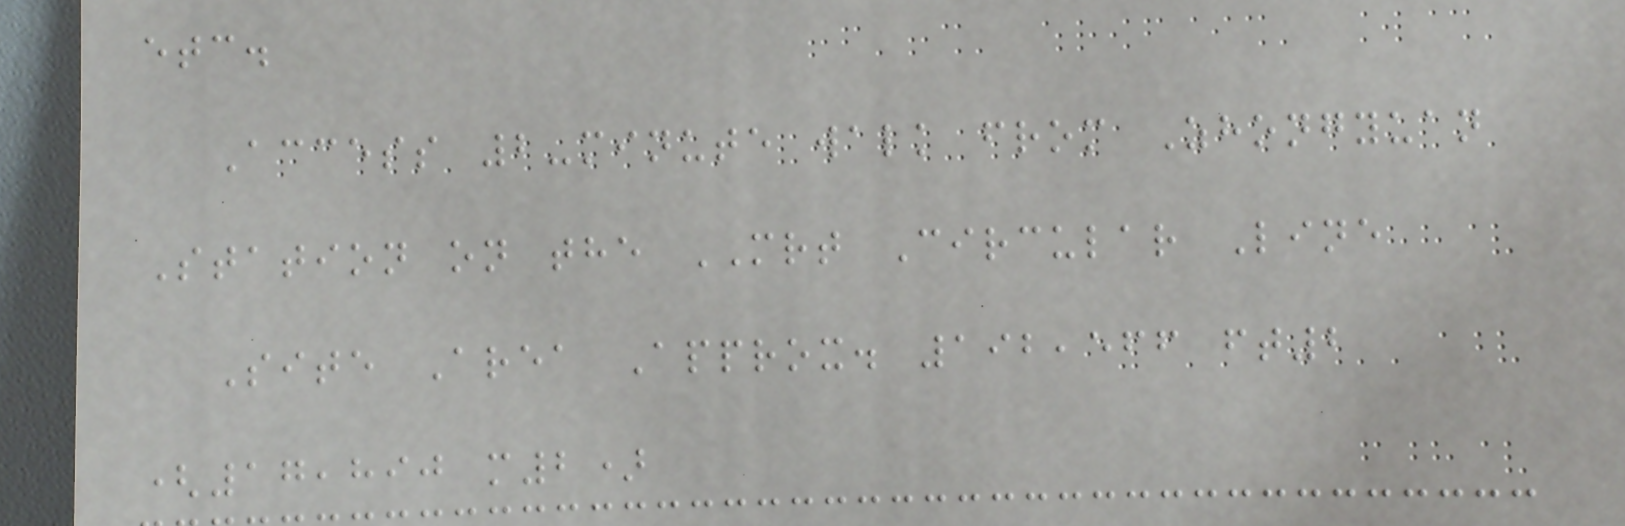etc.
Access 2-minute walk from Zhongyuan
Station on the MRT Circular Line
Site Area Approx. 192,566 ft2
(17,890 m2)
